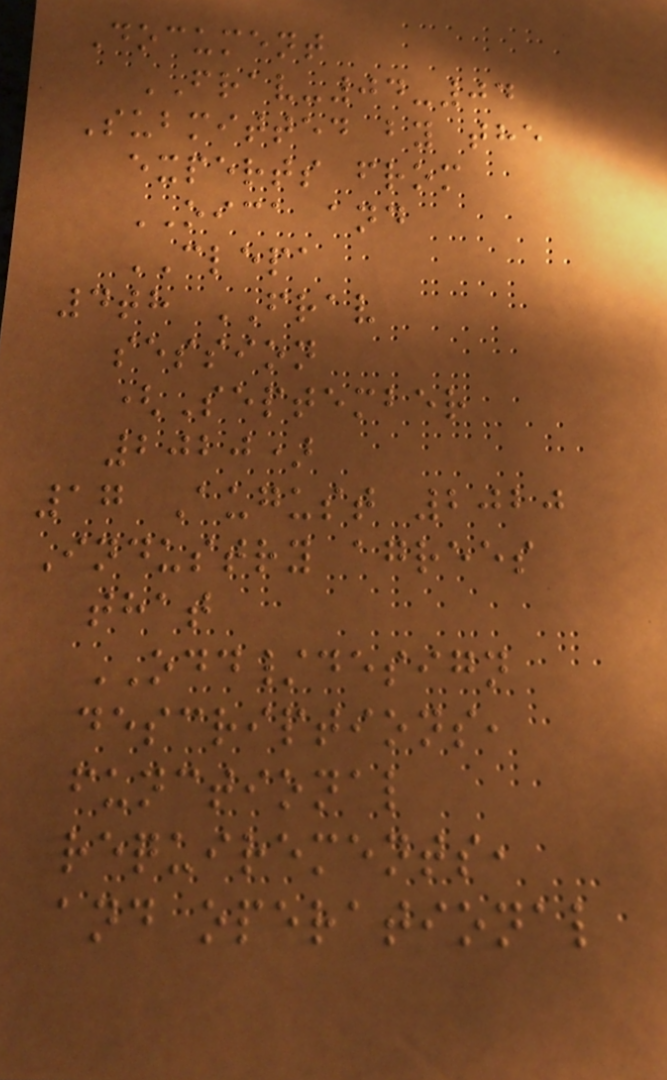Document
FRAV-04-04
Submitted by the
experts from
OICA and
CLEPA
4th FRAV
session
(September
2020)
17 August 2020
Industry agrees
that
ODD/design
descriptions,
functional
requirements,
and operational
